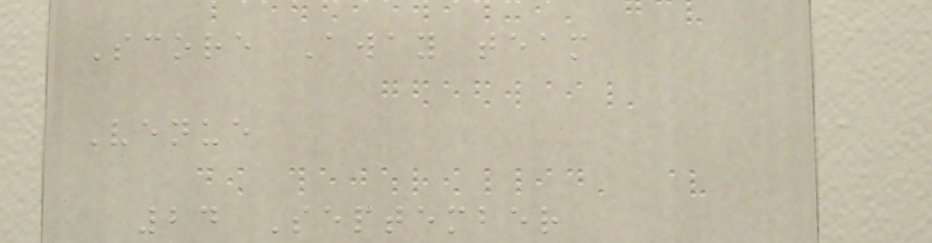Score Away team
Venue
24 September
